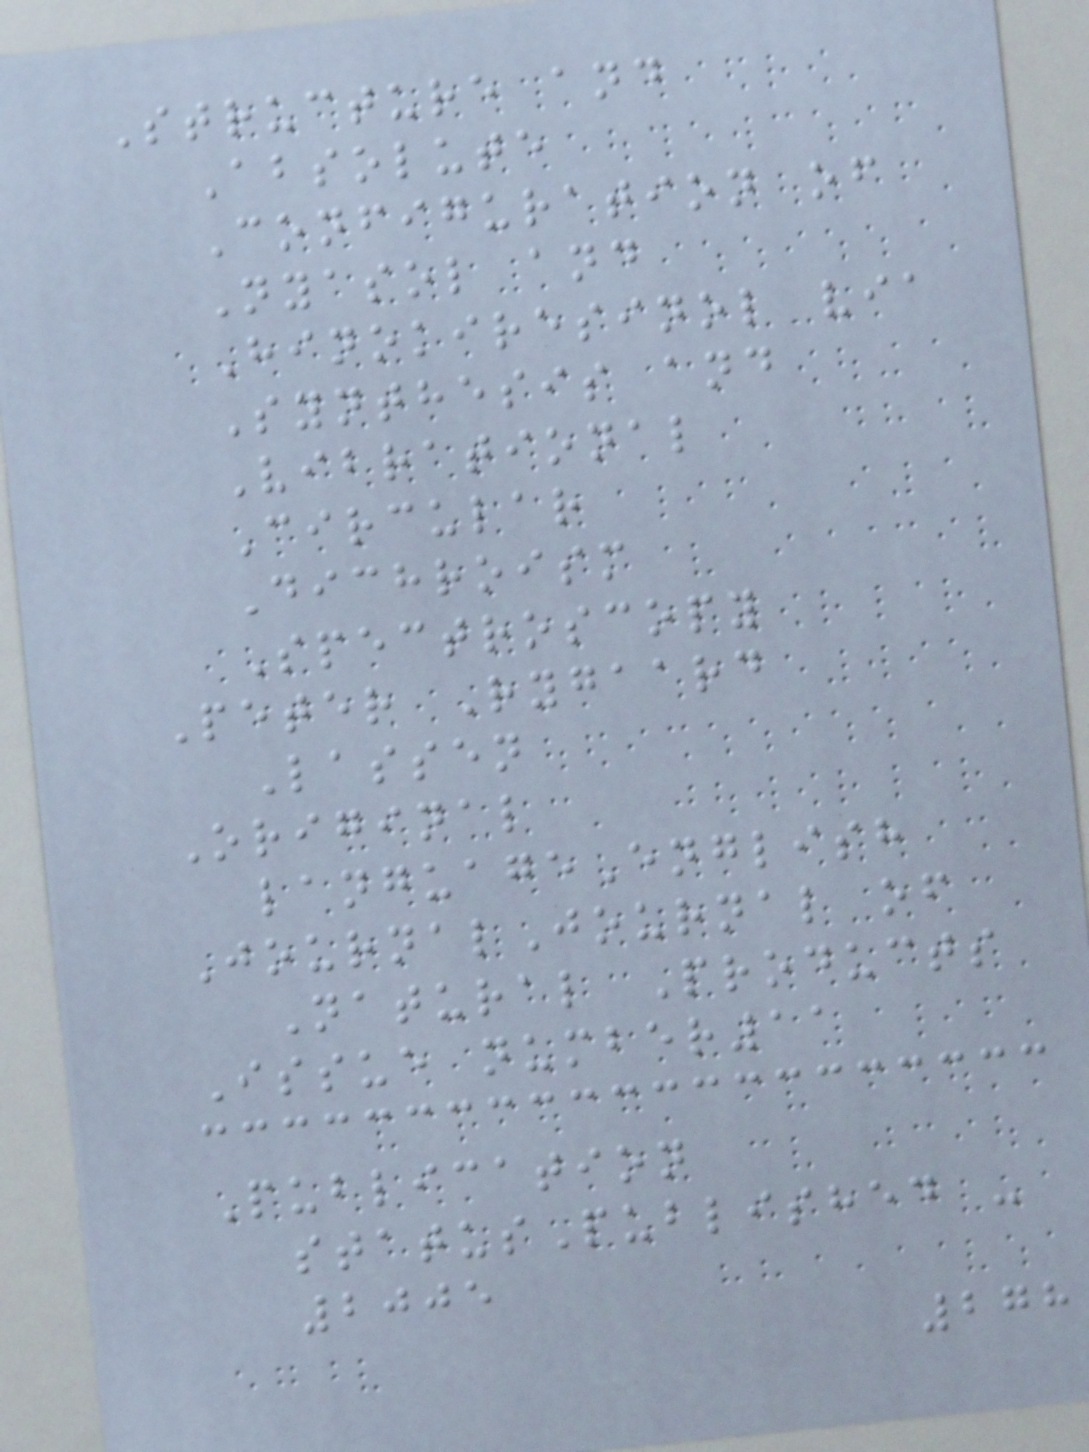Structure and
Absolute
Configuration of
Nyasol and
Hinokiresinol via
Synthesis and
Vibrational
Circular
Dichroism
Spectroscopy
Peter Rygaard
Lassen
Original
languageEnglish
JournalJournal of
Natural Products
Issue number11
Publication
statusPublished -
2005
278
